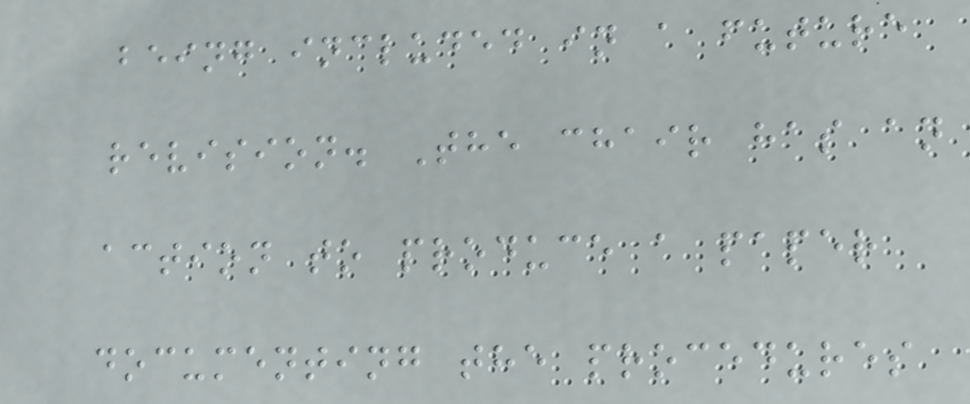being included in a future
revision. The chair has an
action to produce a paper
documenting the procedures
